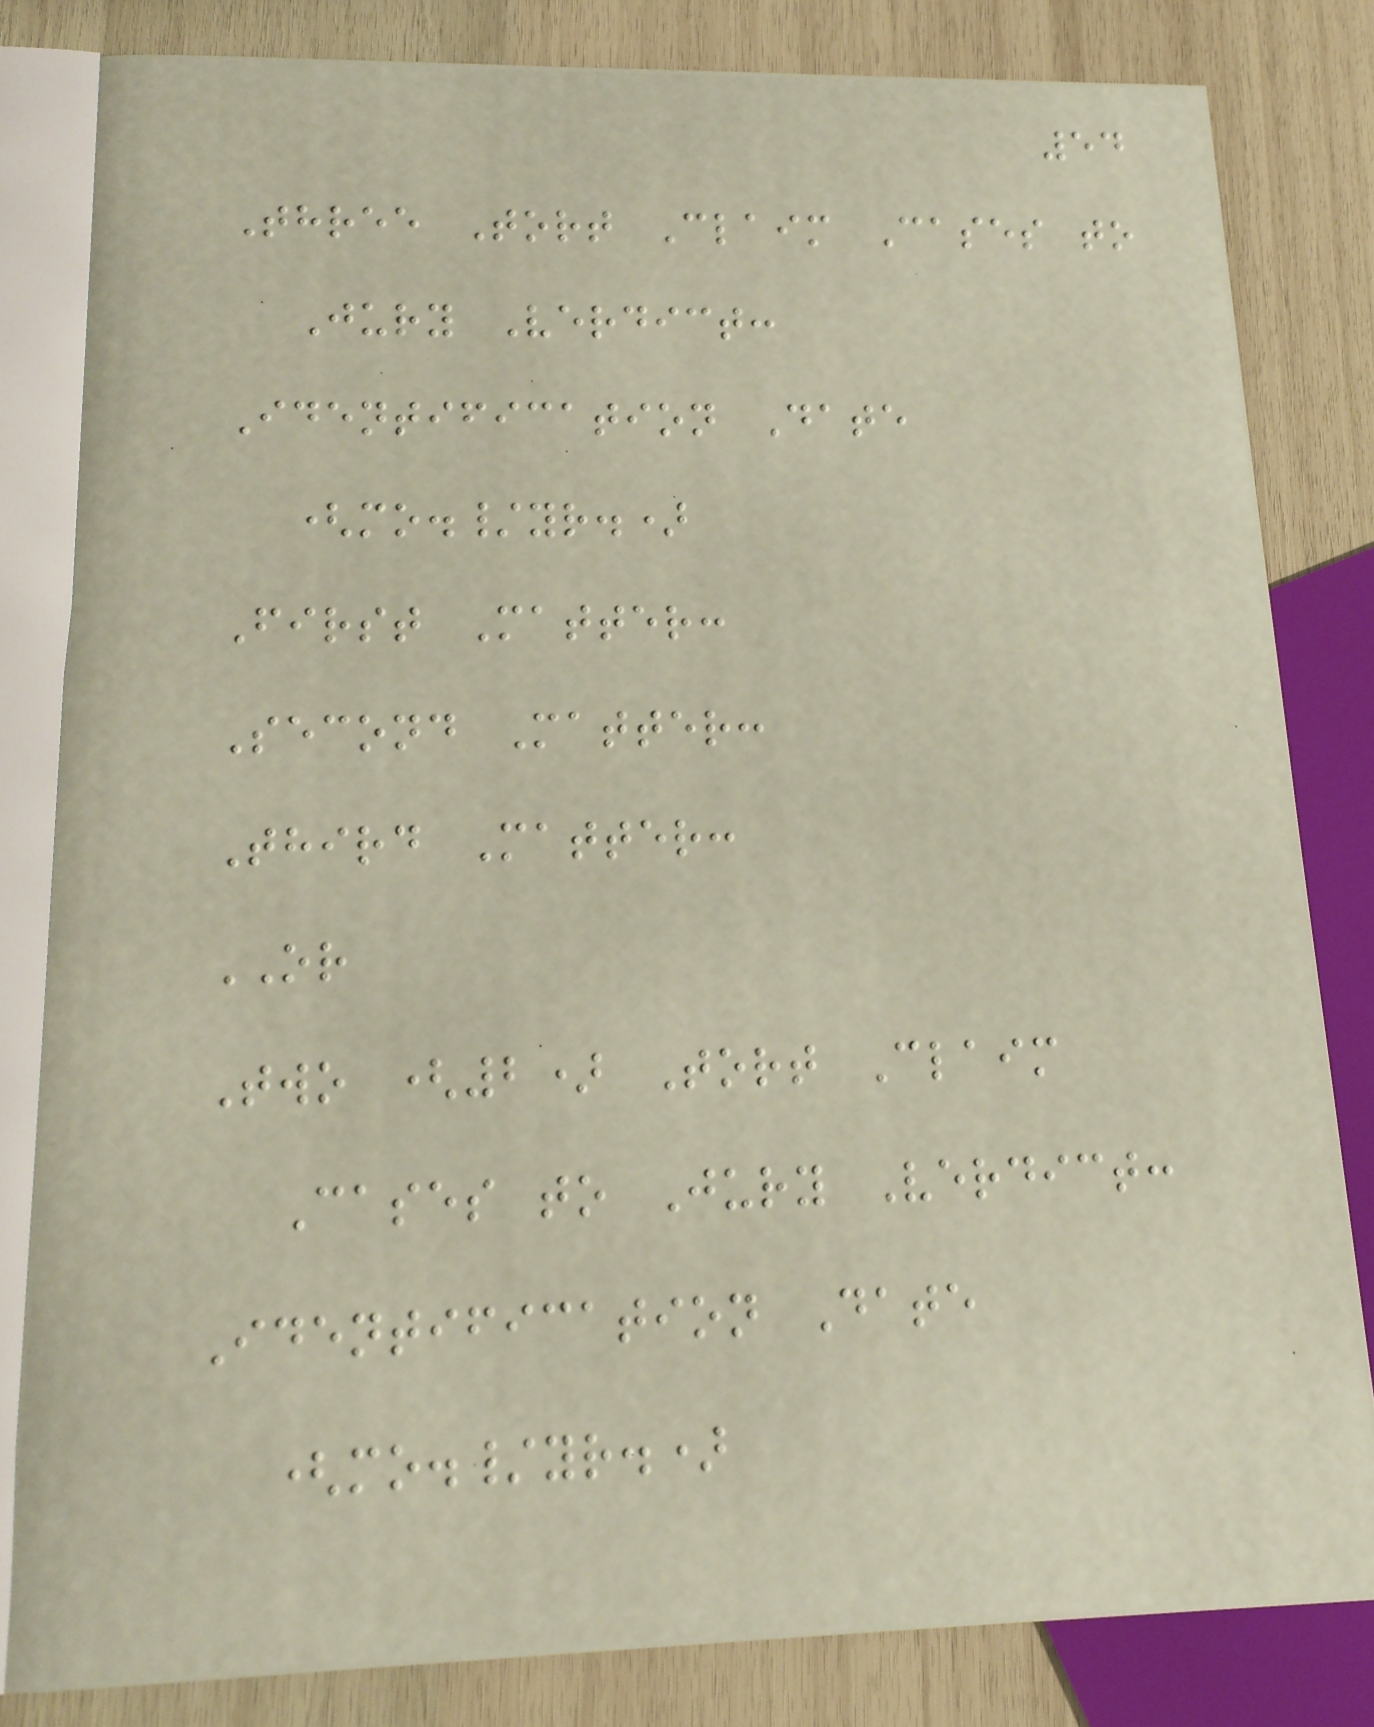54
Three Tort Claim Cases to
Jury Verdict:
Identification Date
(mo./yr.)
First Matter:
Second Matter:
Third Matter:
OR
Two (2) Tort Claim
Cases to Jury Verdict:
Identification Date
(mo./yr.)
